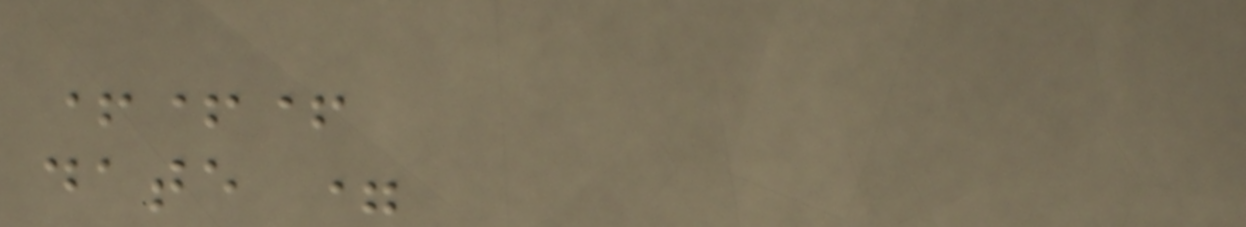+++
date =
